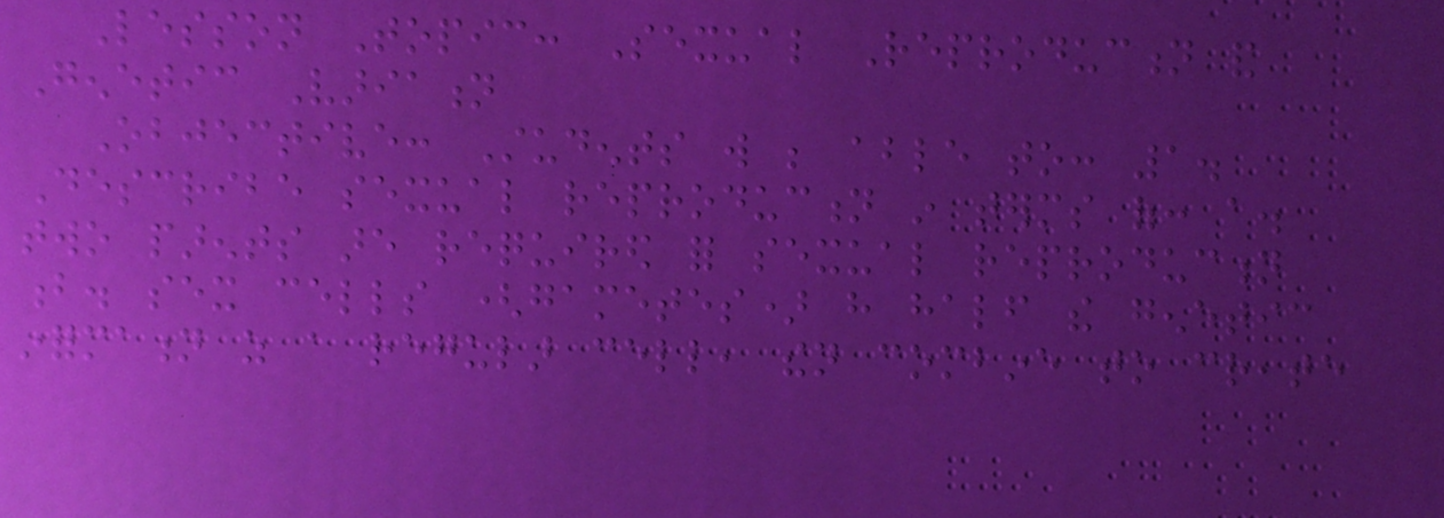Lesson Topic: Sexual Reproduction and
Genetic Variation
Objective: Students will be able to: 1.
Describe sexual reproduction in terms of: a.
two parents are required for sexual reproduction
b. sex cells (gametes) have half the genetic
information as a regular cell, then combine to create
